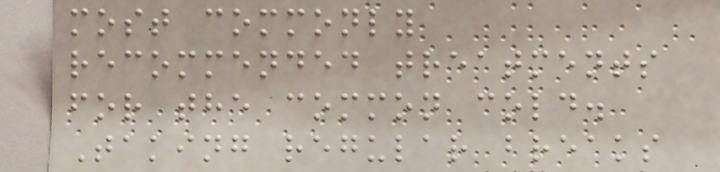most commonly
recommended treatments
for the common cold.
Taking regular breaks
